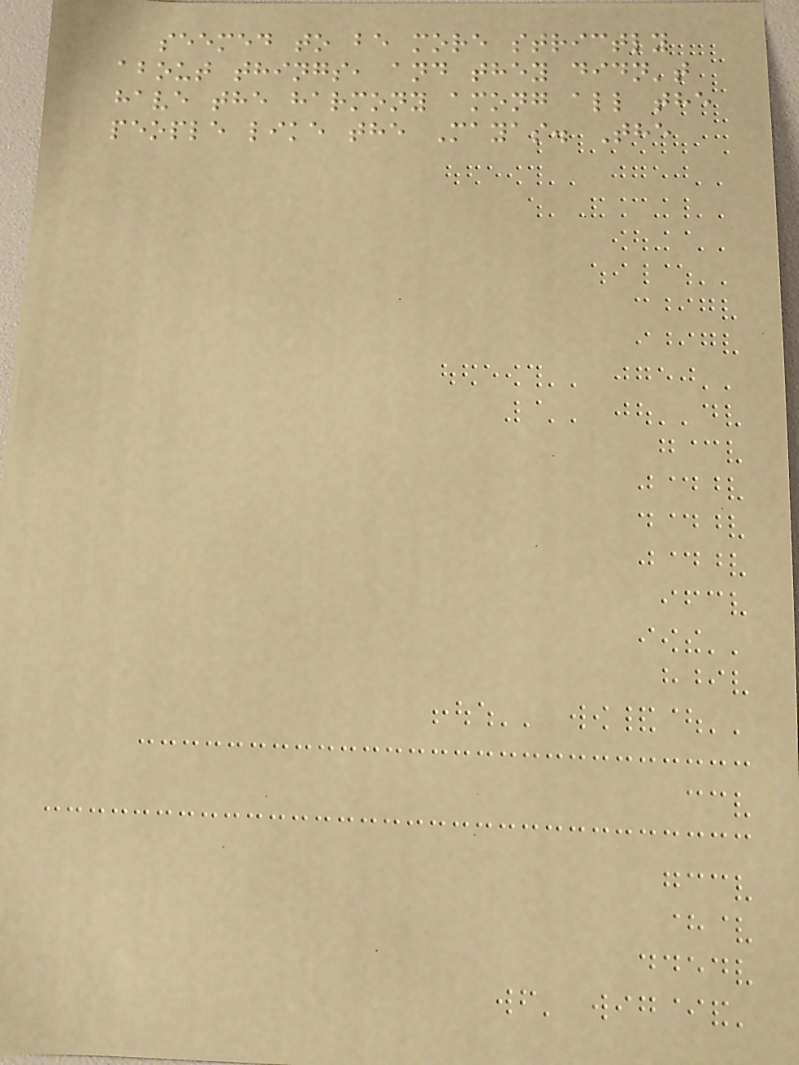seemed to be more strictly
about things, and they didn't
have the harmony among all the
people like the Mayas. The
